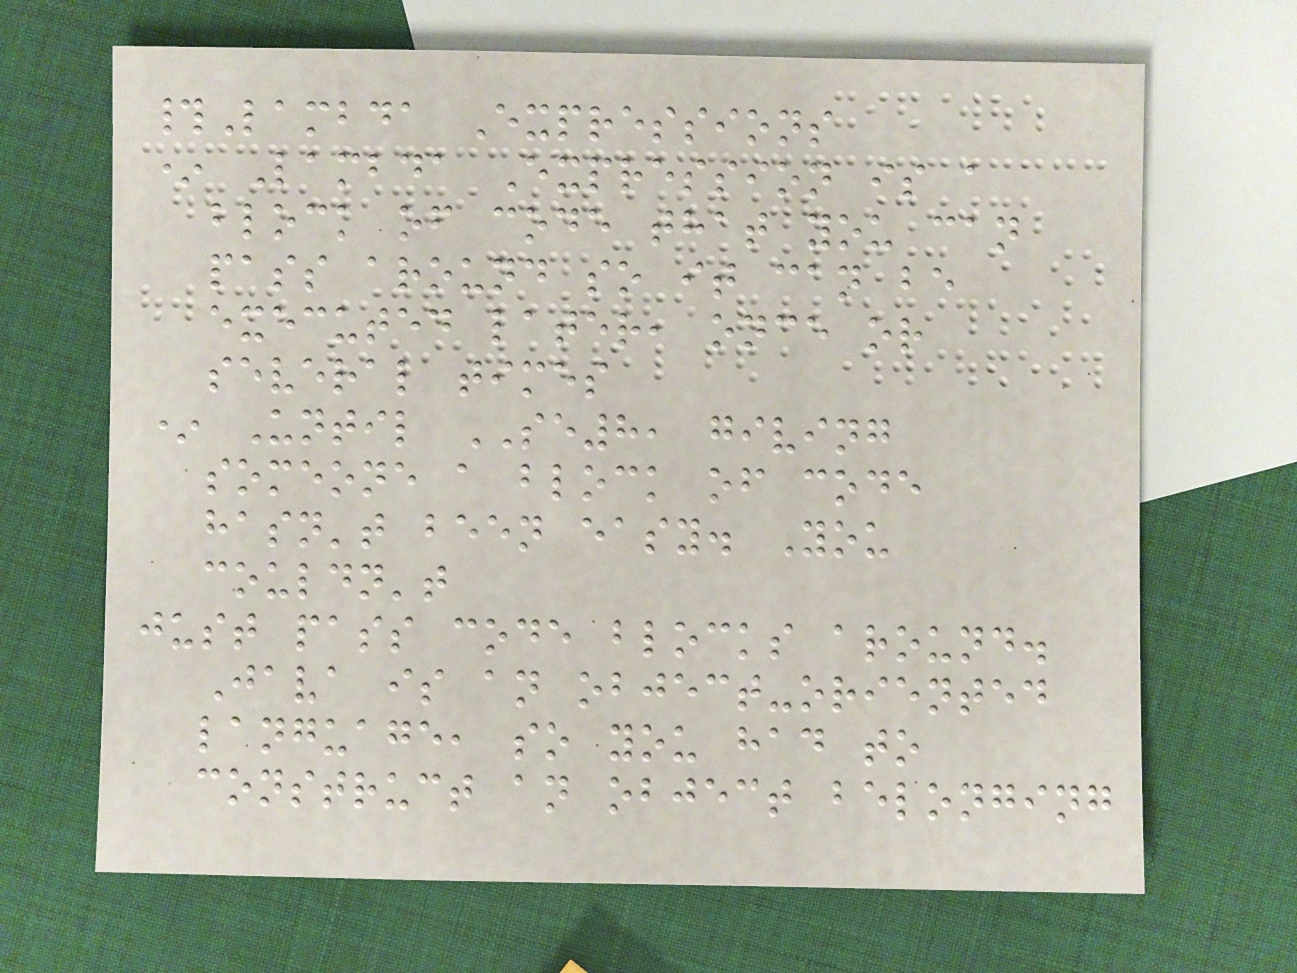#Lambda Expressions
* Lambda Expression is a
block of code that you can
pass around so it can be
executed later, once or
several times
* Until SE8, giving
someone a block of code
hasn't been easy. You
couldn't
just pass code blocks around.
Java is an object-oriented
language, so you had to
construct an object belonging
